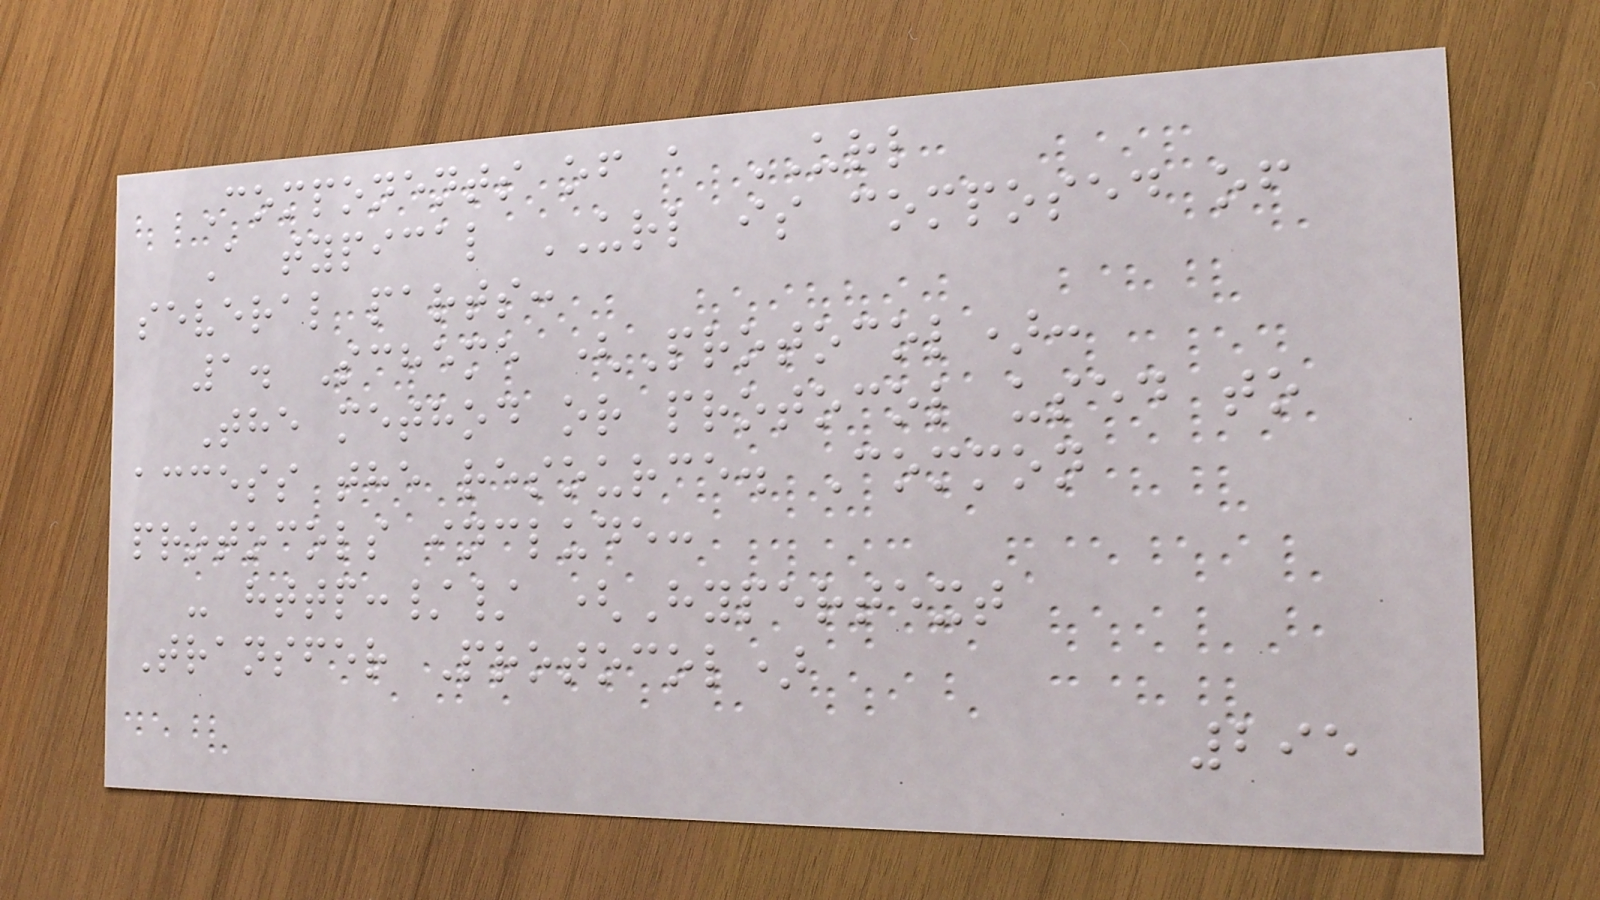Components of a URL
A typical URL is composed of
several parts:
1. Scheme (Protocol):
The method or protocol used to
access the resource. Common
protocols include:
- http:// (Hypertext
Transfer Protocol)
295
